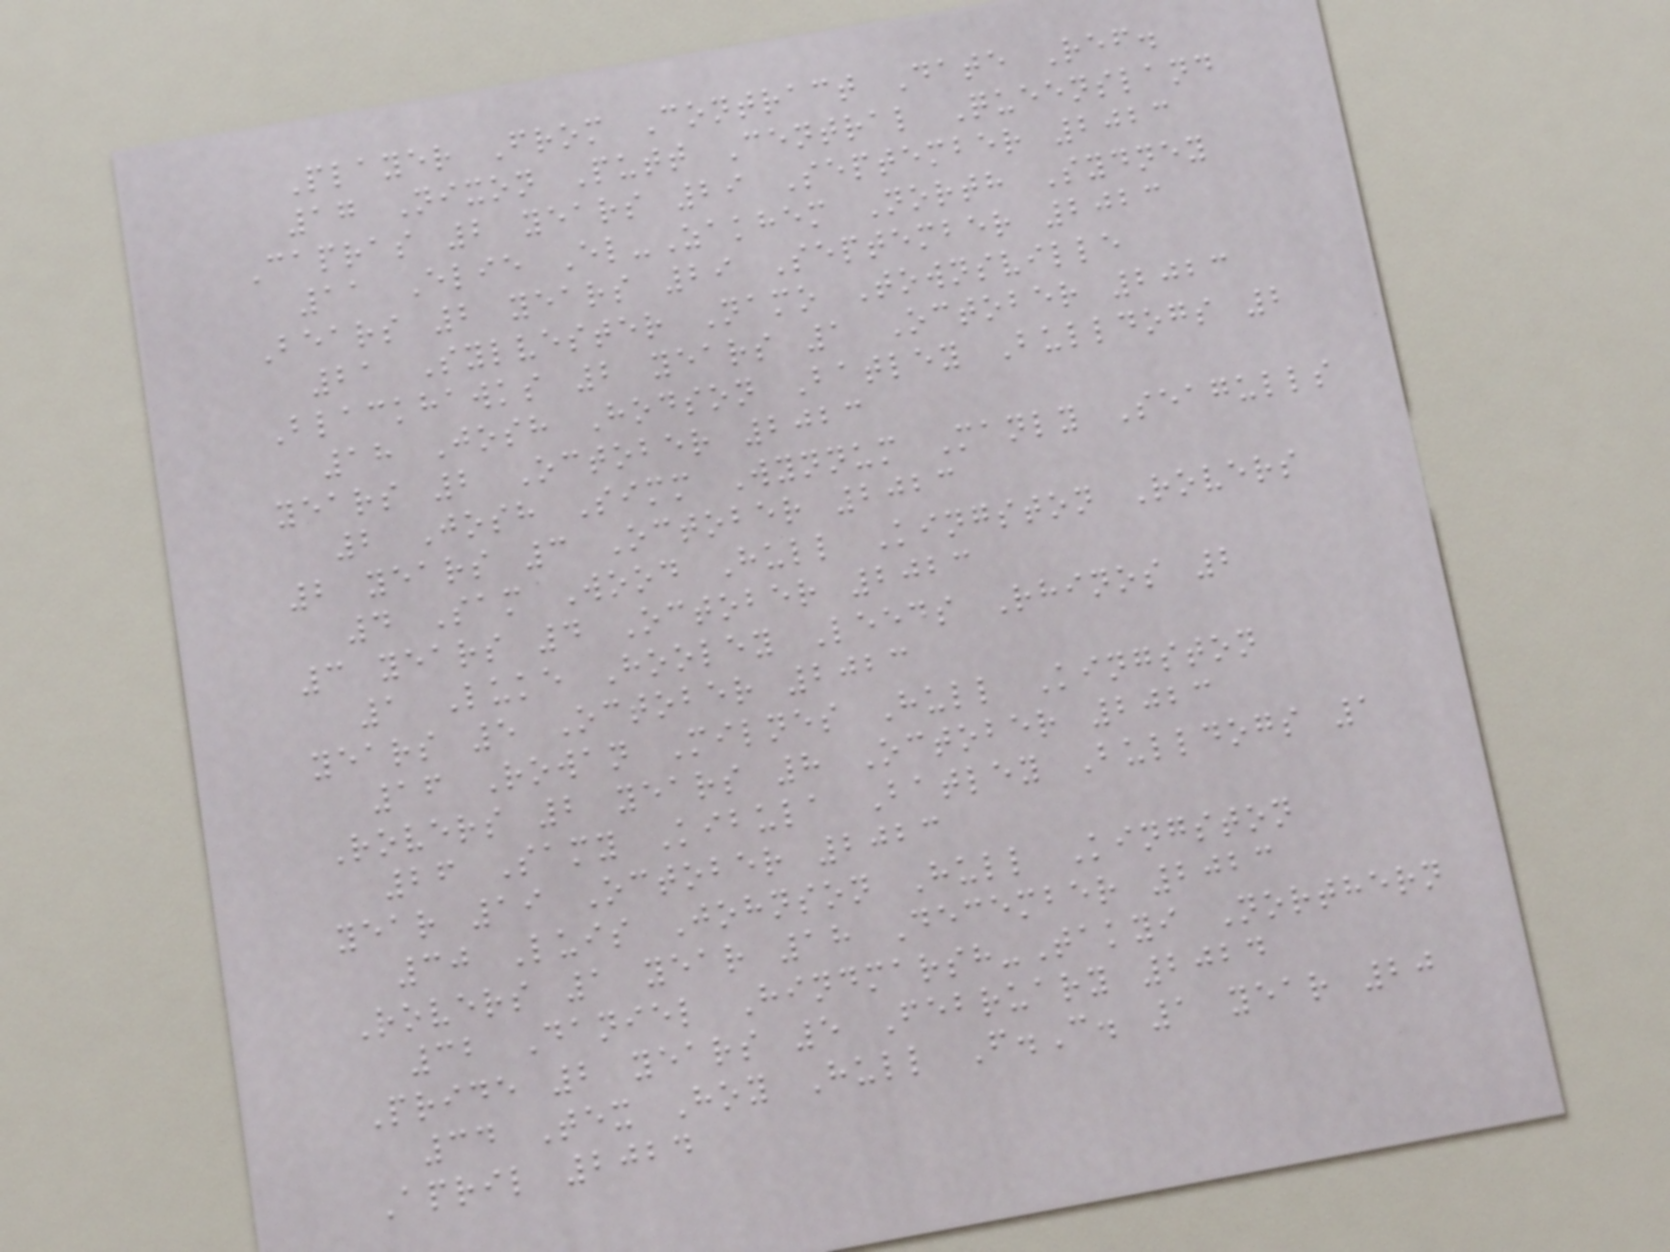Player From Contract Date Ref.
17 Nixon Putt Central Queensland
Capras 2 years 29 September 2023
11 Elie El-Zakhem North Sydney
Bears 2 years 29 September 2023
21 Sylvester Namo Townsville
Blackhawks 2 years 1 October 2023
18 Josh Hodson Batley Bulldogs 2
years 2 October 2023
2 Josh Simm Wynnum Manly Seagulls
2 years 3 October 2023
4 Sam Wood Hull Kingston Rovers
3 years 4 October 2023
1 Luke Hooley Leeds Rhinos 2
years 5 October 2023
16 Rowan Milnes Hull Kingston
Rovers 2 years 8 October 2023
26 Samy Kibula Batley Bulldogs 1
year 19 October 2023
30 Luis Johnson Hull Kingston
Rovers 1 year 18 December 2023
32 Daniel Hindmarsh-Takyi Northern
Pride 2 years 5 February 2024
34 Tex Hoy Hull F.C. 1 year 20
April 2024
